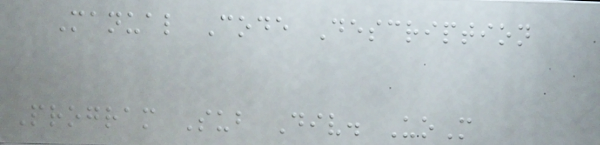Manual Code Description
Program Sub Div. UoM
